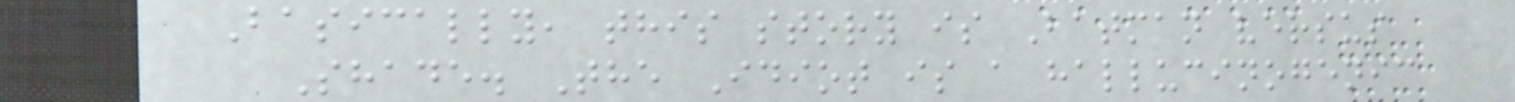Basically, this story is Batman versus
Shade. The Idiot is a hallucinogenic
